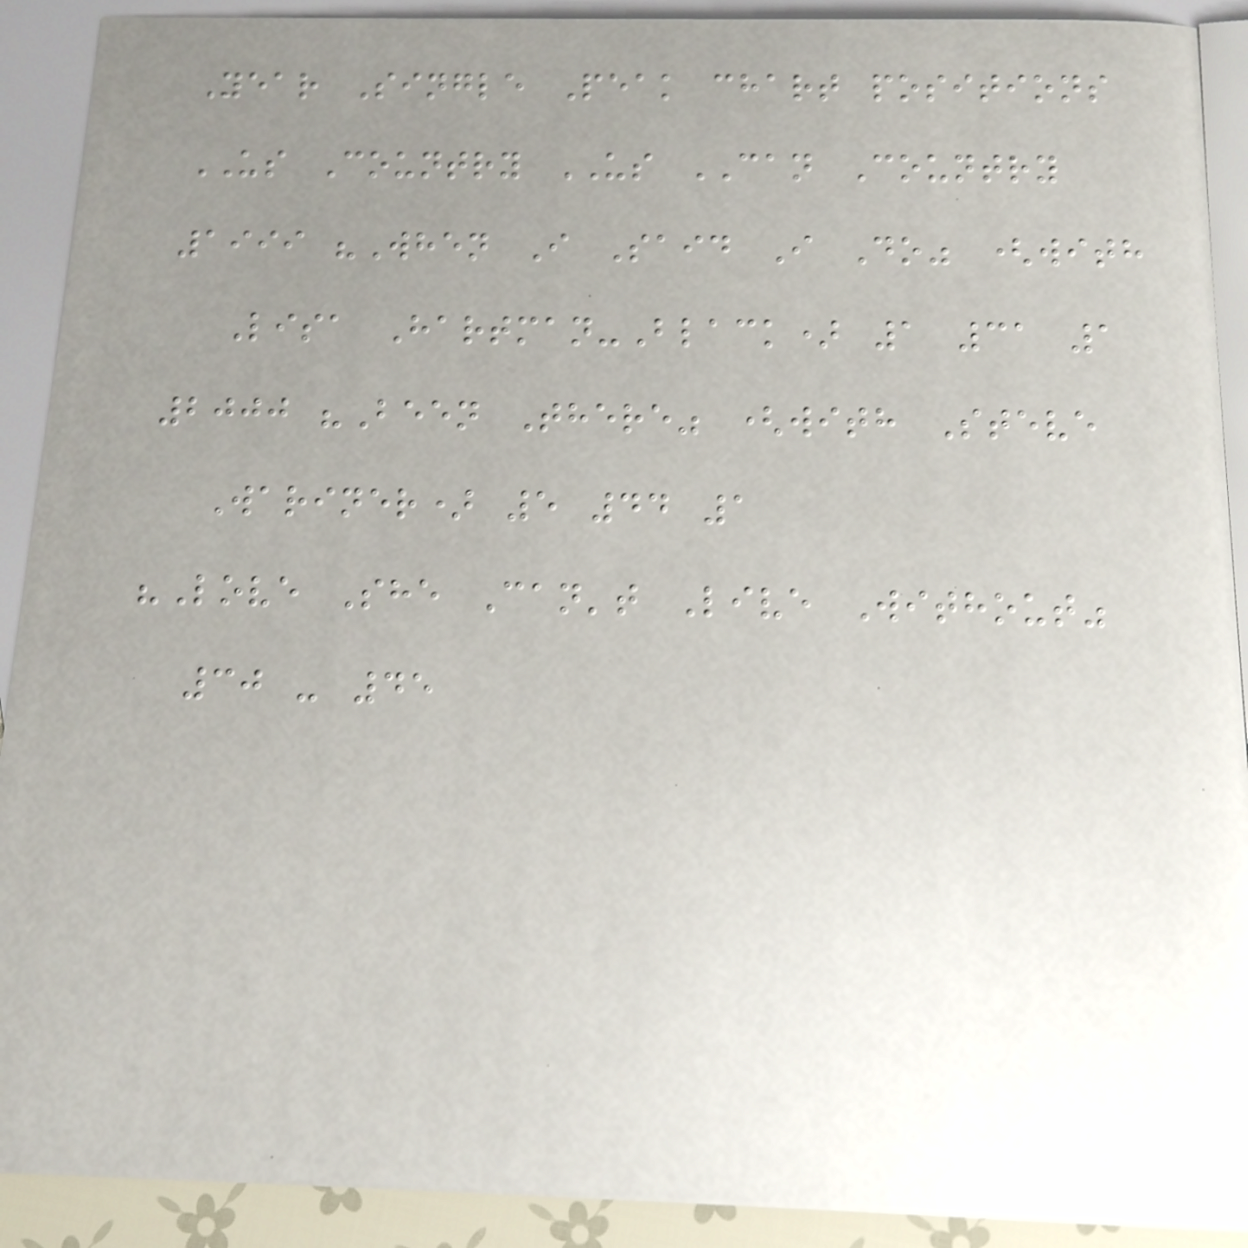Year Single Peak chart positions
US Country US CAN Country
1999 "When I Said I Do" (with
Lisa Hartman-Black) 1 31 1
2000 "Been There" (with Steve
Wariner) 5 44 1
"Love She Can't Live Without"
30 - 45
